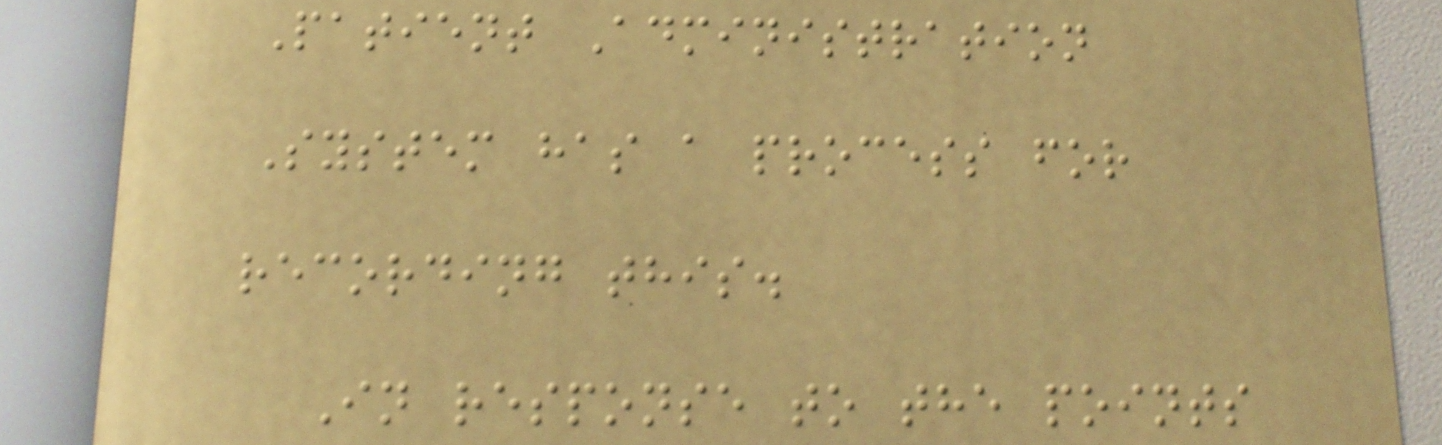Patient Administration
System has a process for
recording this.
In response to the points
